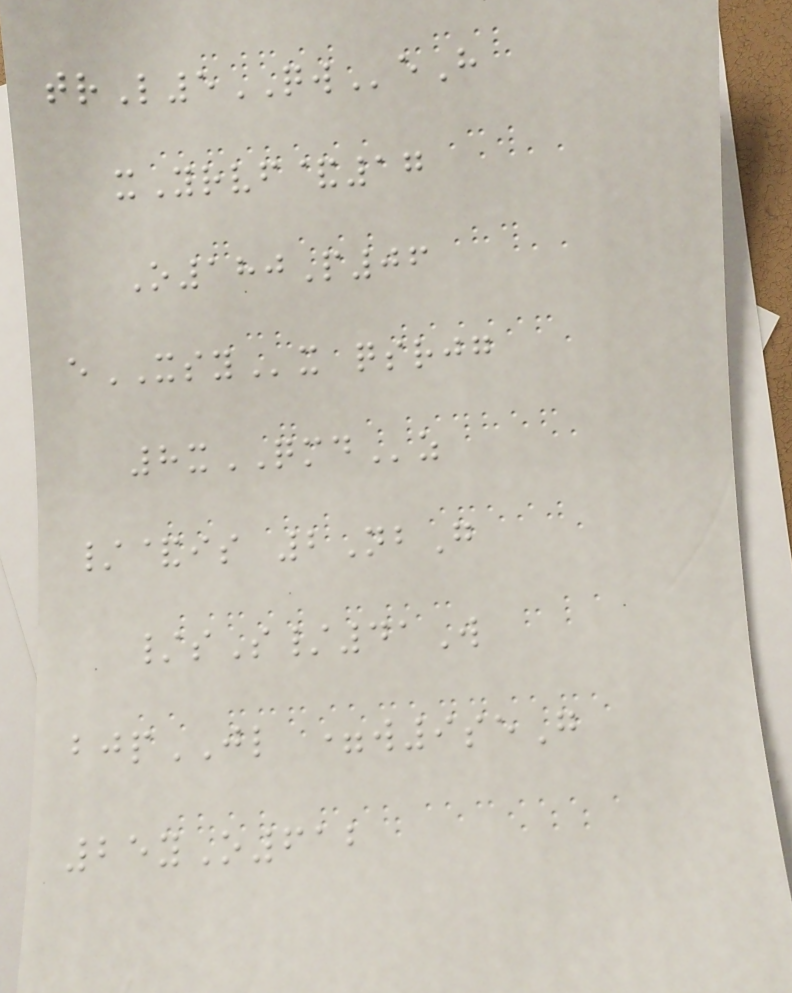trL5QWeH
xYrvf&17
O180P06
eXSYx qsrjg
8xQMDz
/&is 2NbG
/sS/41W
bjpJL =w9seG
25yO612
